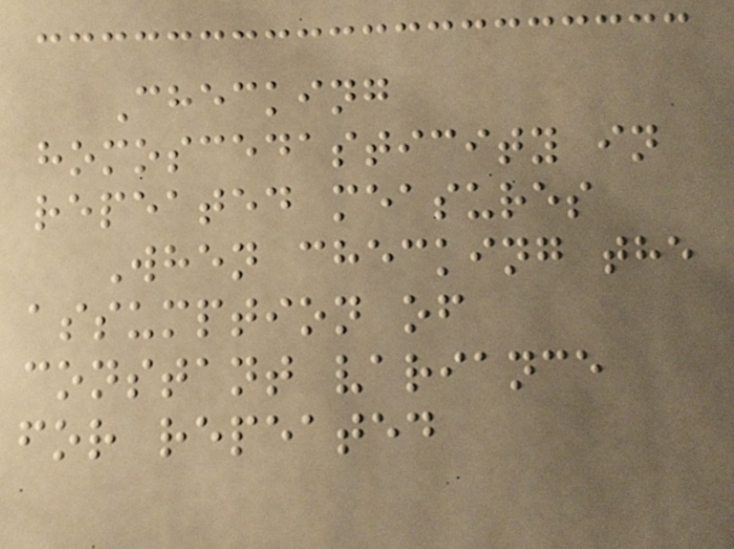Checking
homoscedasticity in
repeated measures
When checking the
assumption of
constant variance
for repeated
